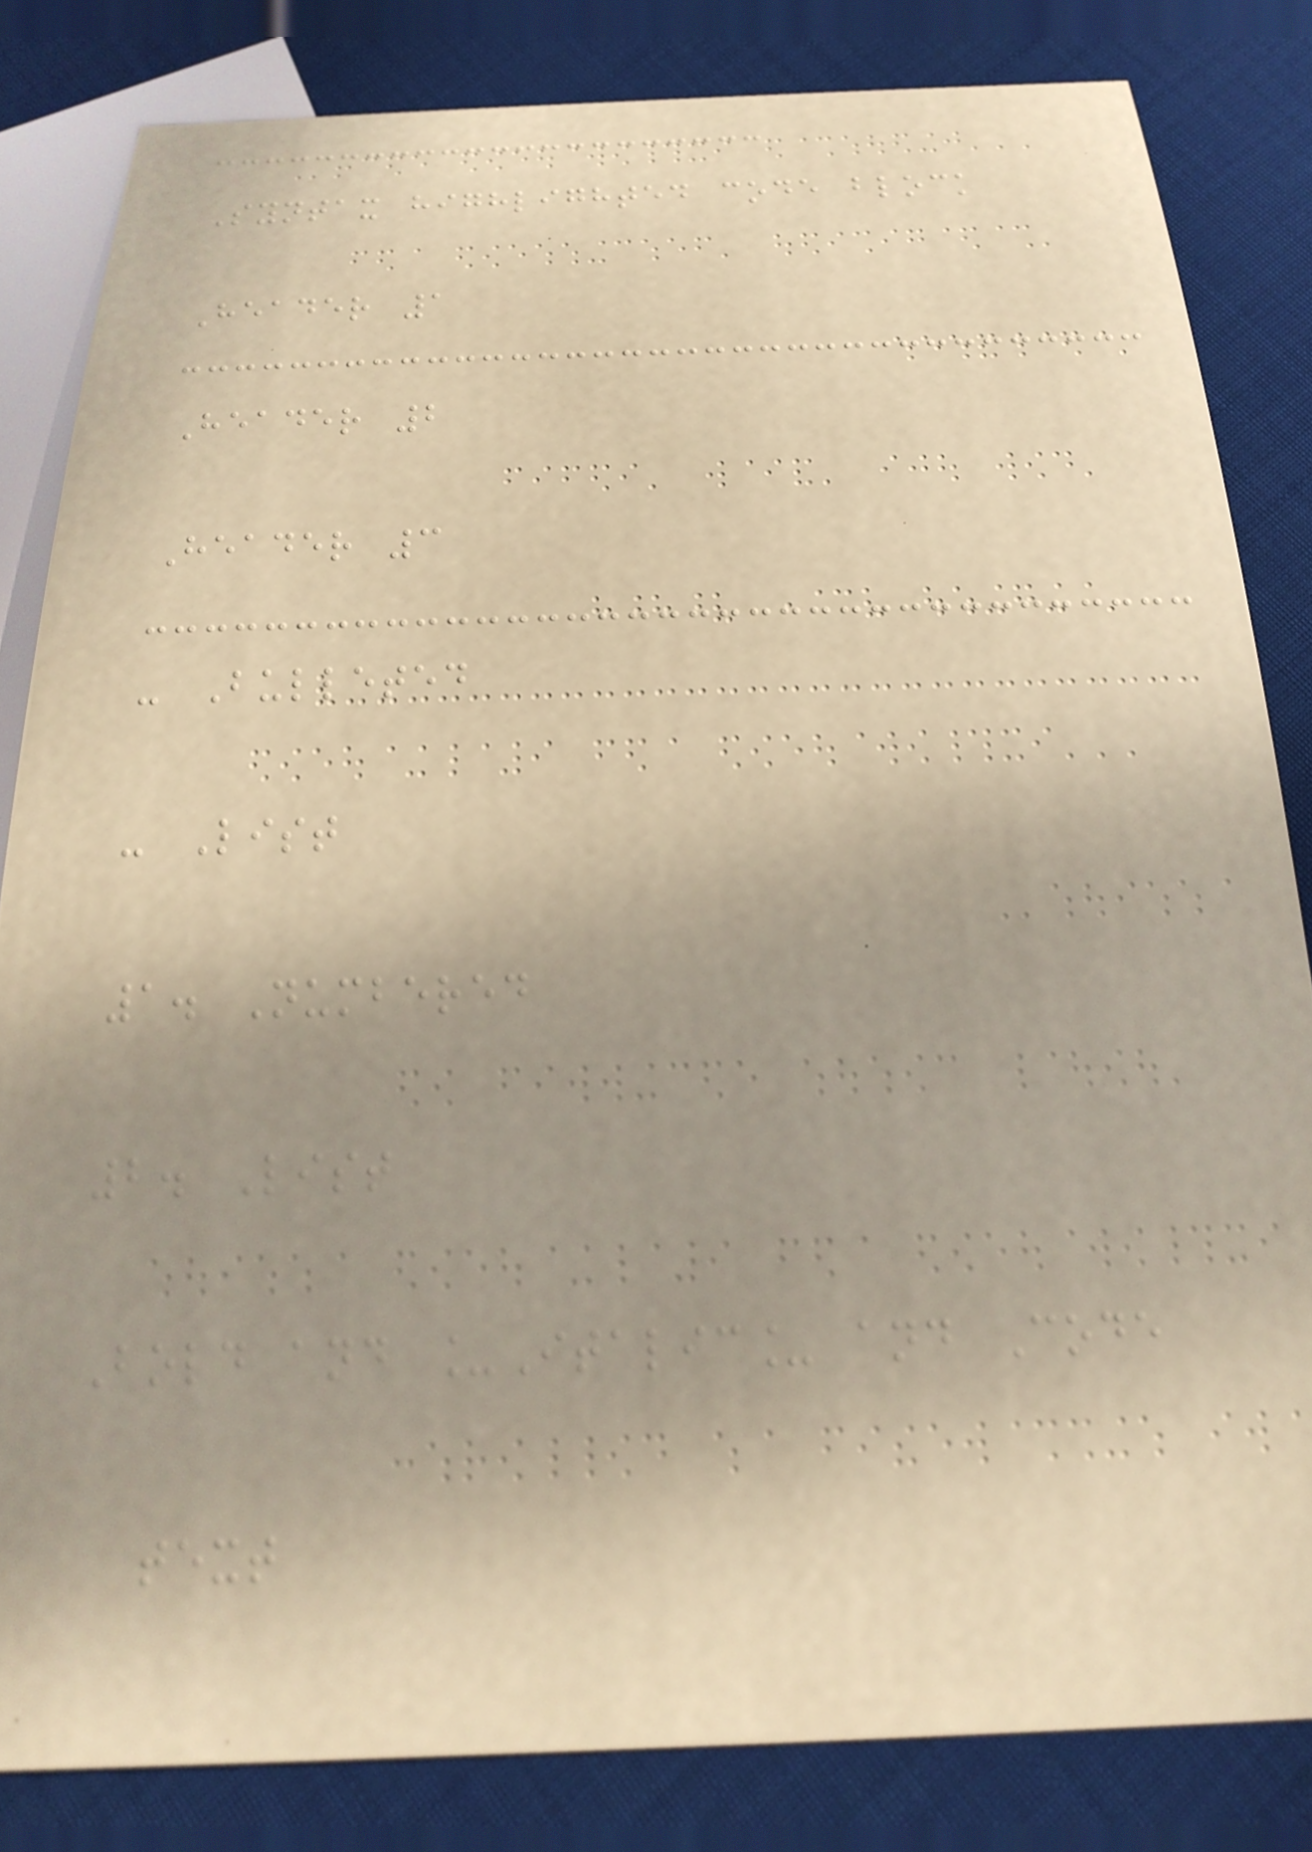Syntax highlighted code block
Header 1
Header 2
Header 3
- Bulleted
- List
1. Numbered
2. List
Bold and _Italic_ and Code
text
